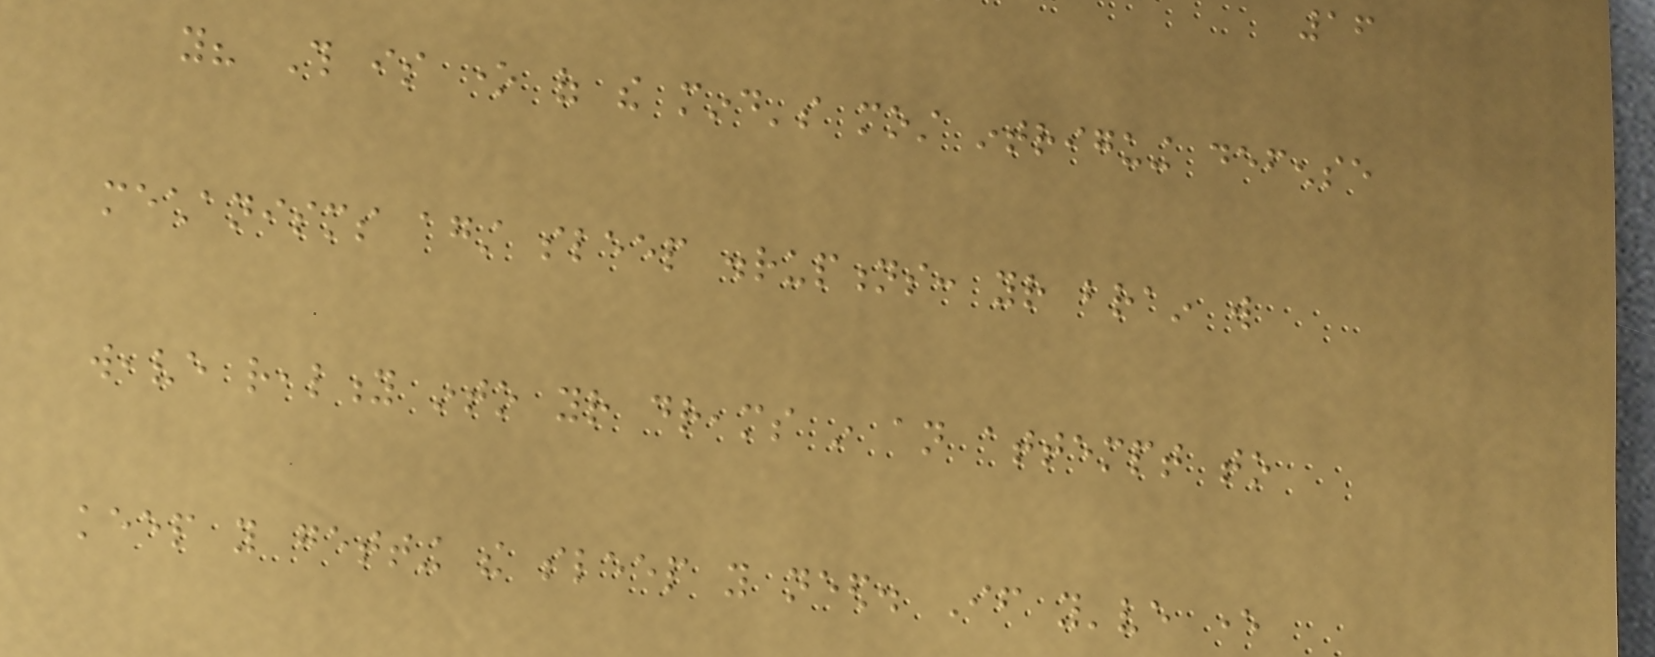16
you? This is one of the mind's most intriguing defense
mechanisms against sleep disruptions: your brain will
weave reality into your dreams in an attempt to
keep you getting the sleep you need. If you've ever
